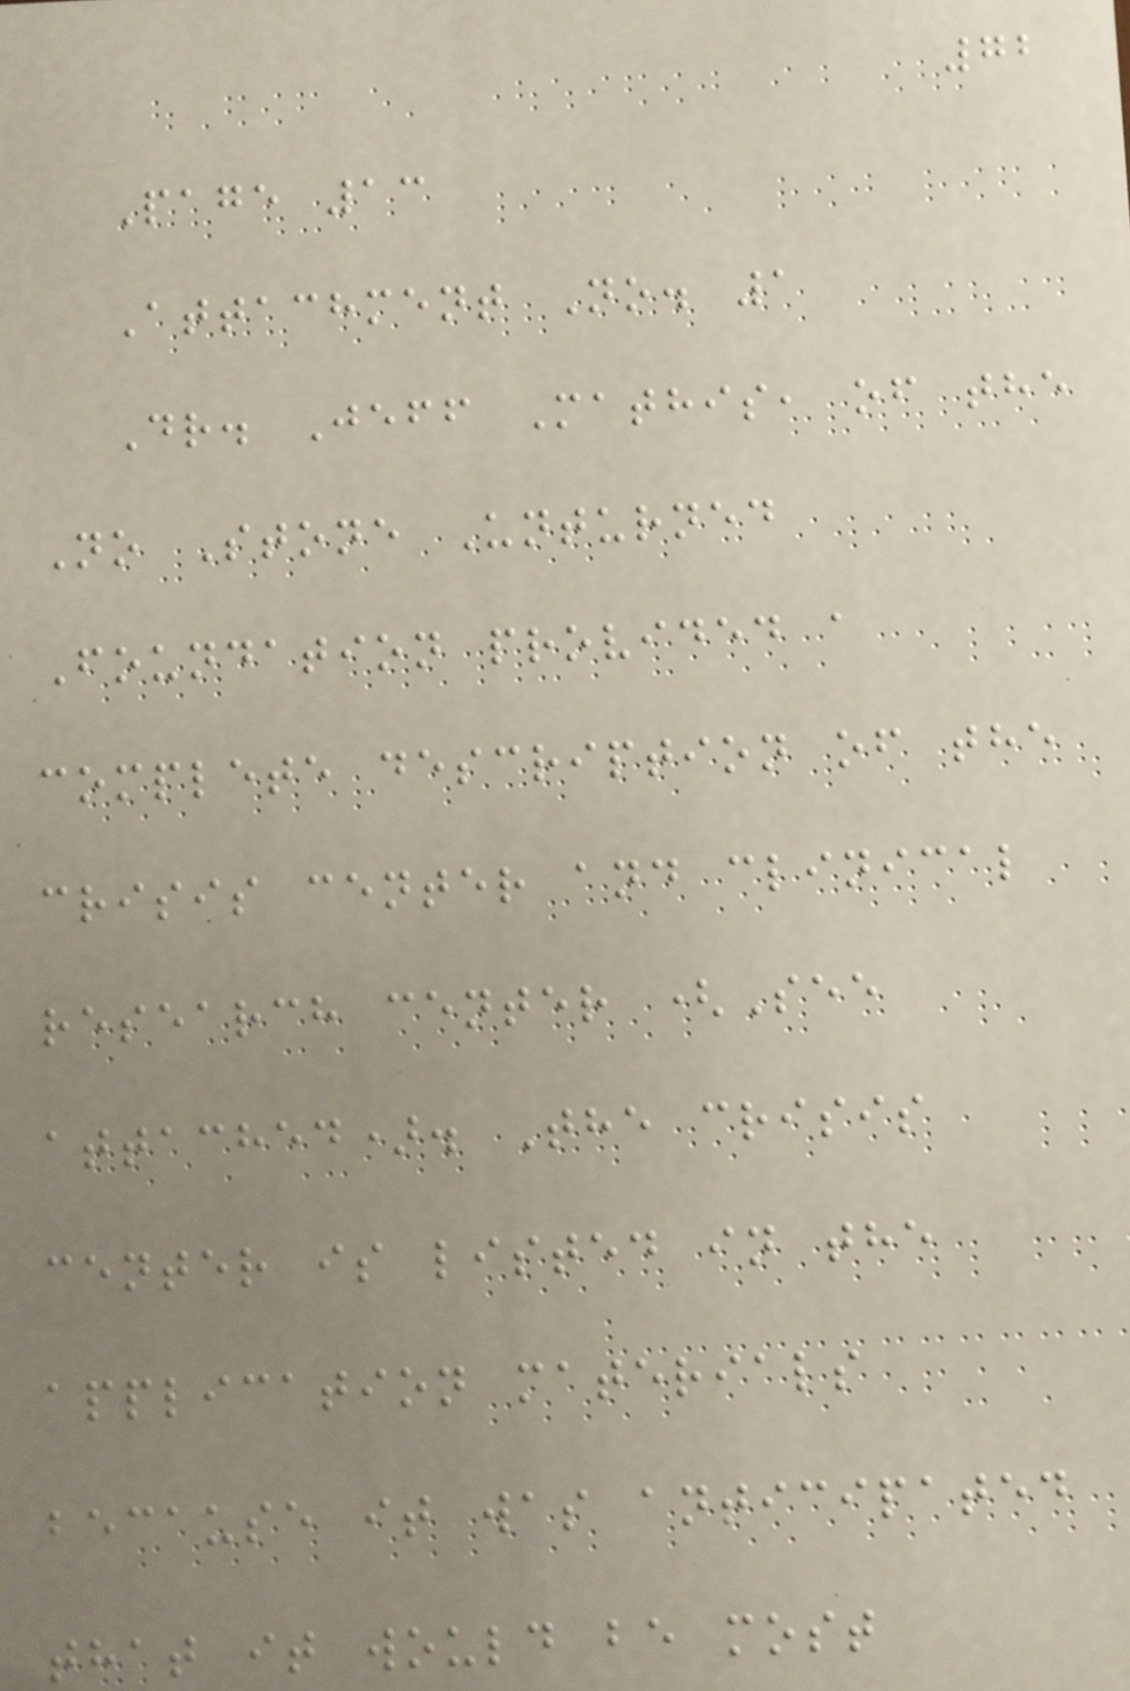72
Page 13
Attachment No. 1
Dr. Jeff Mathis, of the
No Stone Unturned
Foundation provided a
complete description of the
crisis center and clinical
research center (See
attached). The crisis
center is listed in the
application materials
because it was anticipated
that it would be most
